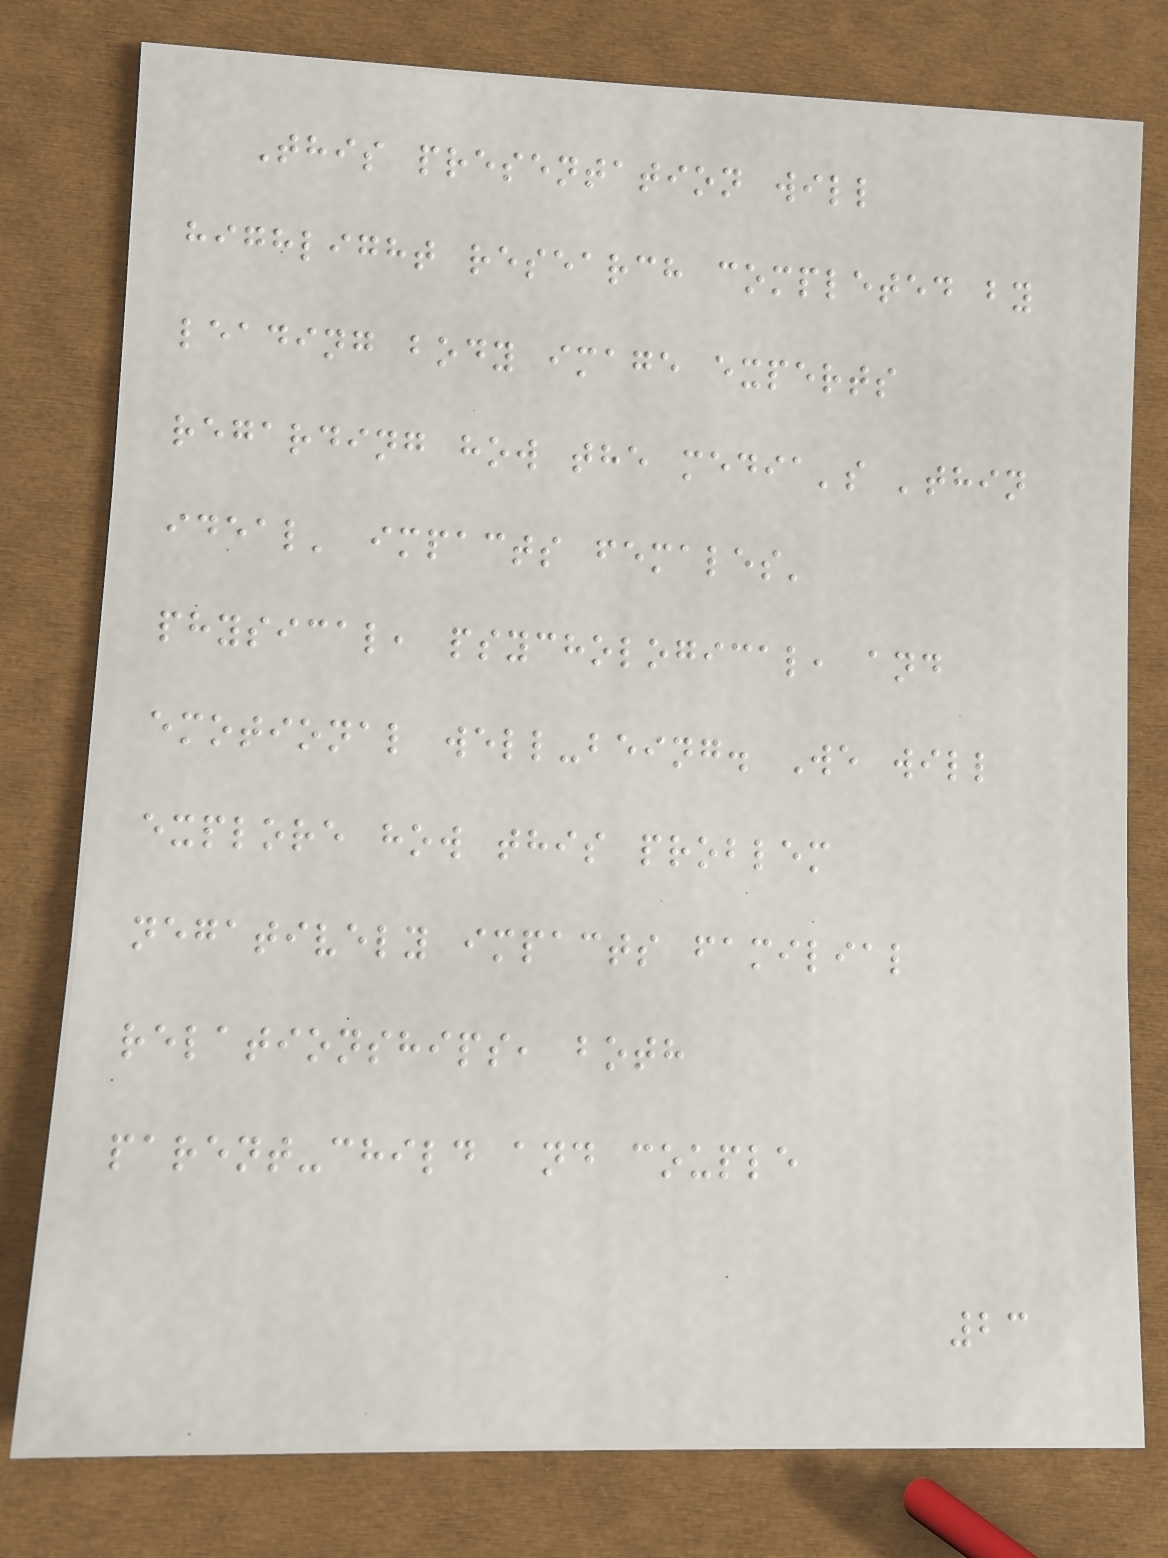This presentation will
highlight research completed by
leading body image experts
regarding how the media's 'thin
ideal' impacts females'
physical, psychological, and
emotional well-being. We will
explore how this problem
negatively impacts familial
relationships, both
parent-child and couple
23
